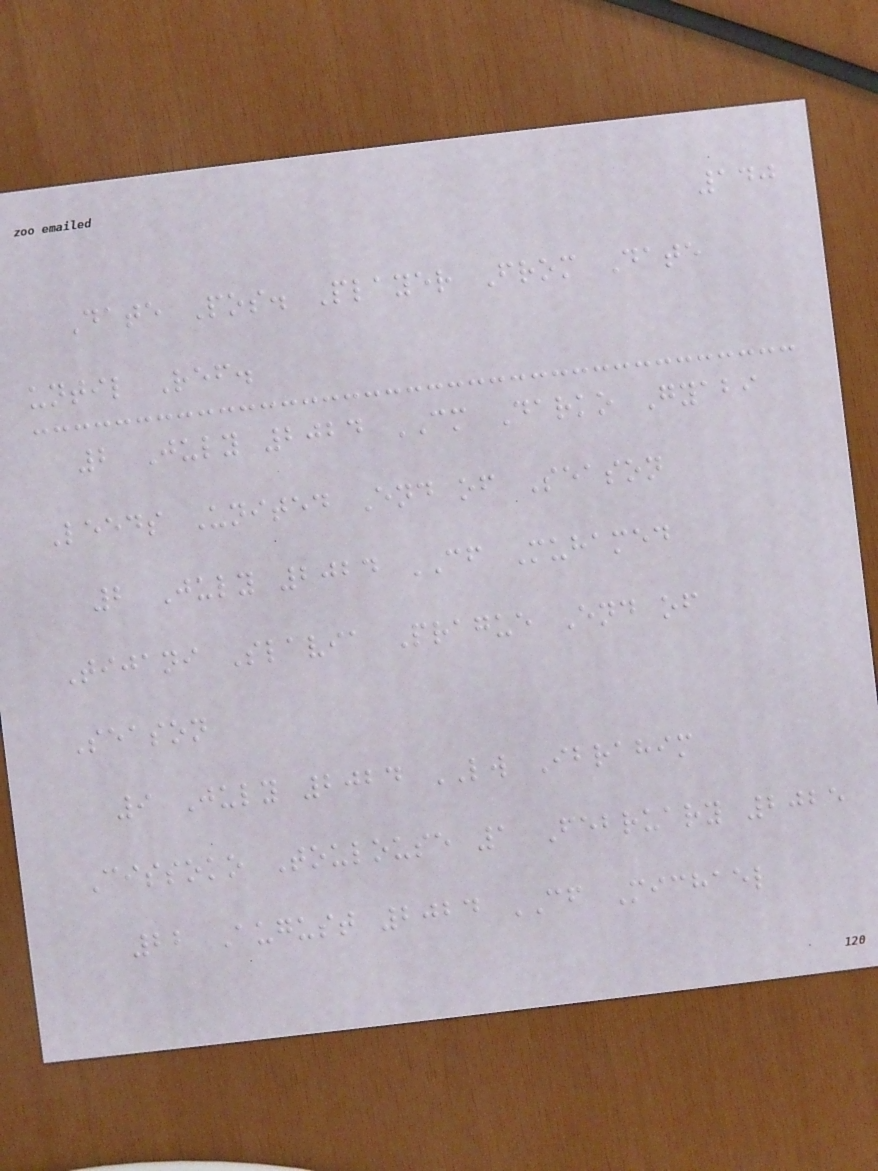140
Date Pos. Player From Date
until Ref.
2 July 2024 CM Darko Gyabi
Leeds United End of Season
2 July 2024 CF Muhamed
Tijani Slavia Prague End of
Season
9 July 2024 LW Ibrahim
Cissoko Toulouse 1 February 2025
22 August 2024 CF Michael
